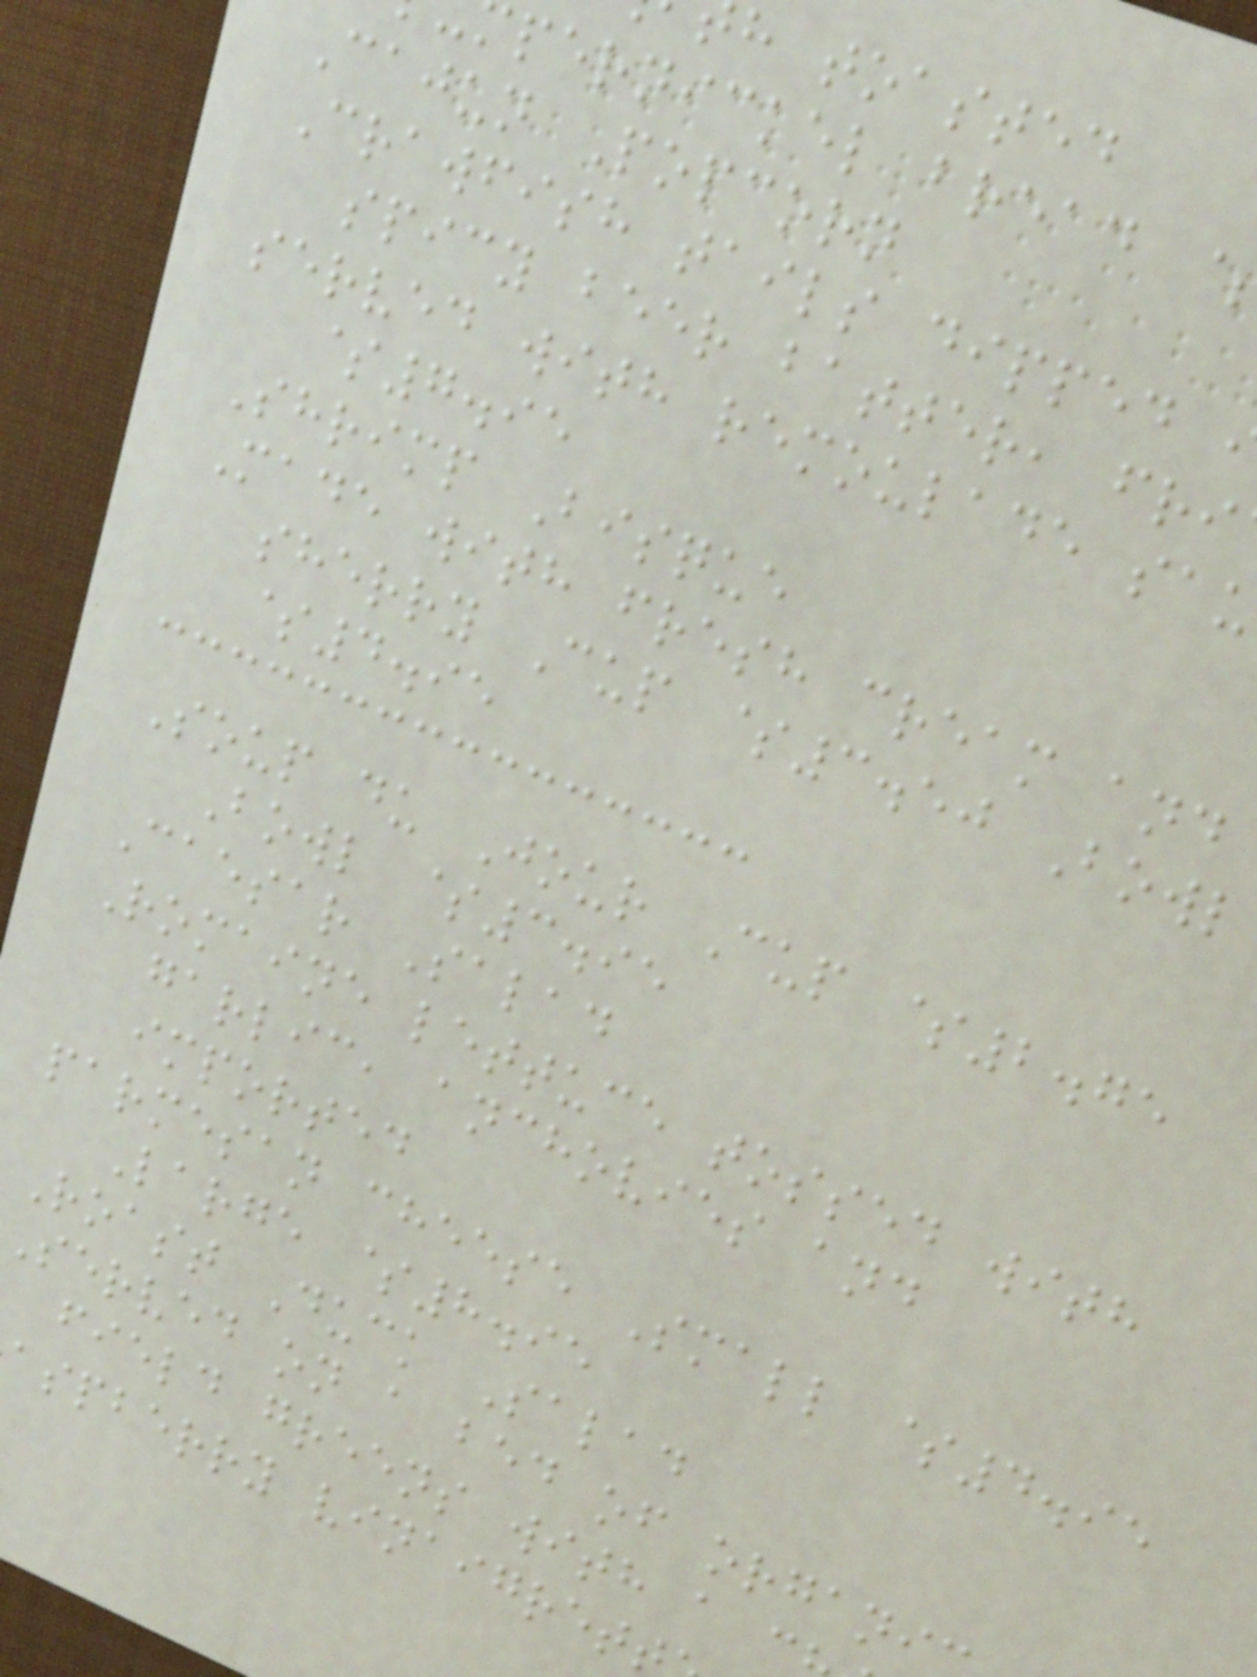h toasted
pernickel bread
Cajun Popcorn
Crawfish tails dipped
spicy beer batter, fri
served with remoulade sa
$7.95
Shrimp Bisque
Made with fresh cream and
sherry Cup $3.50 Bowl
$4.95
Soup du Jour Cup $2.75
Bowl $3.95
Caesar Salad
Romaine lettuce tossed with
garlic, anchovies and
imported
parmesan cheese Small $4.95
Large $8.95
Roast Duck Salad
Served on a bed of organi
field greens with a c
aspberry vinaigret
